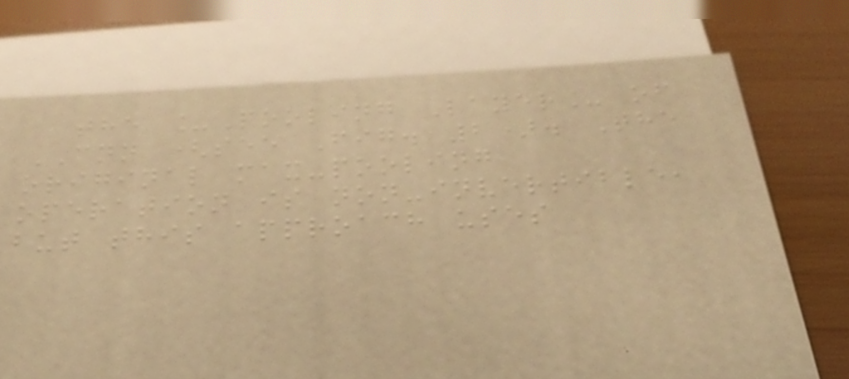the _Pooling Layer_ of
CNN (see Fig. 2). The
original max-pooling
operation is non-invertible,
but this approach uses
